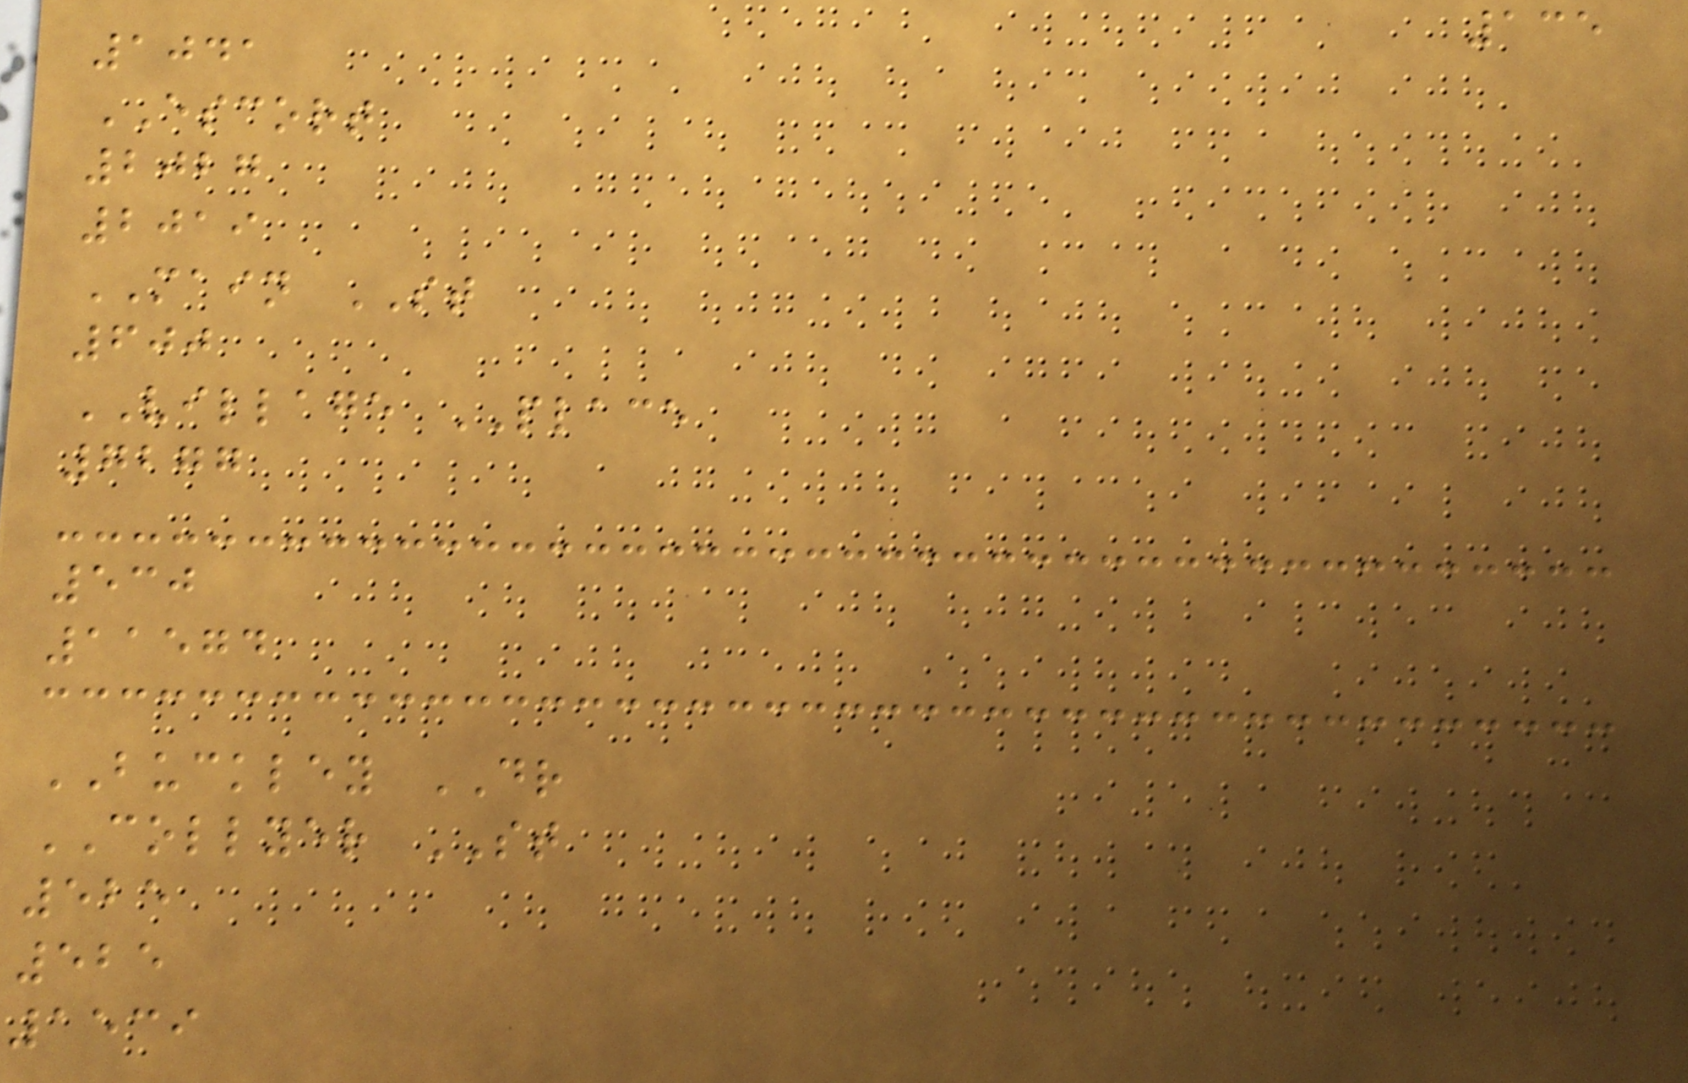135
1041
ESCORT
2027
2019
MAIN ST
600
VILLAGE PLACE
7277
530
11574
BUCKLEY DR
COLLYER ST
525
525
1539
